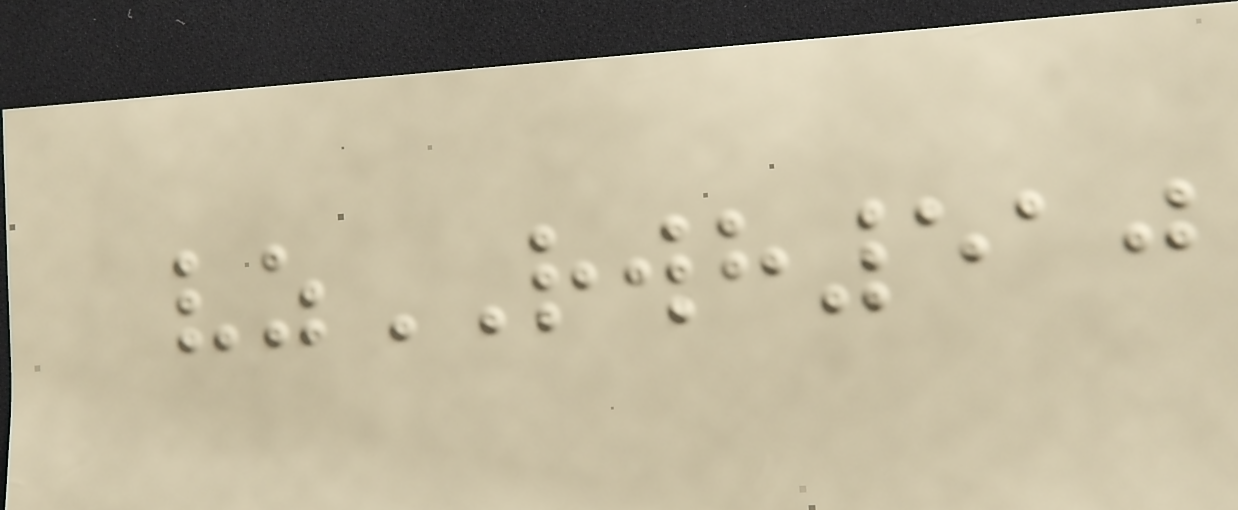vzRWH510
